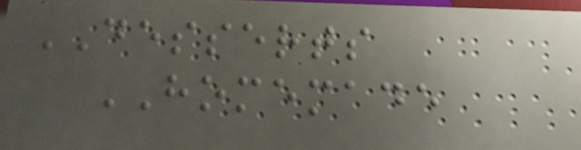DESSERTS
HOMEMADE
